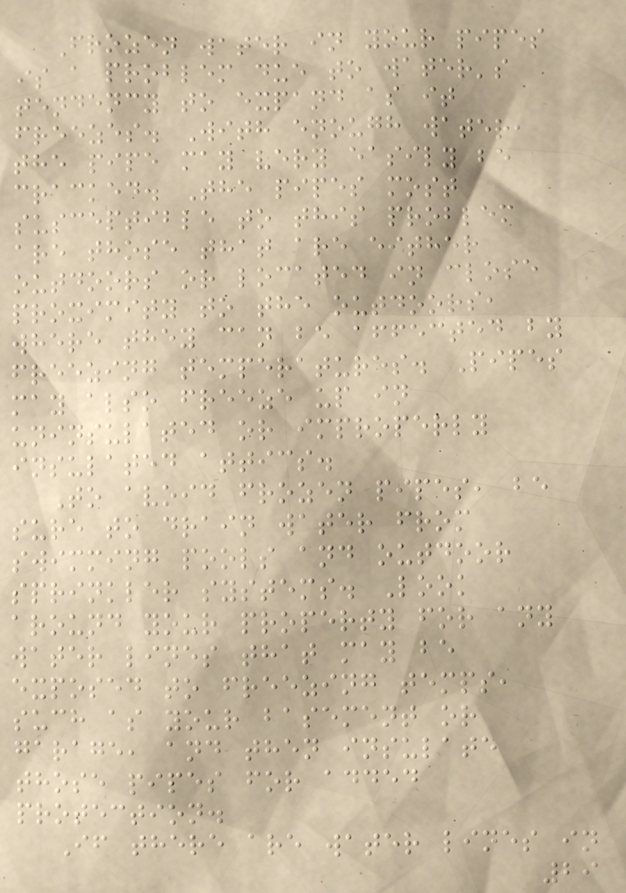Frozen water in your pipes
is a problem due to water's
tendency to expand as it
freezes. With enough water,
the pipe may very easily be
cracked. The pipes most
susceptible to this problem
are those that are either
outdoors or located in close
proximity to the outdoors,
where they can be affected by
freezing temperatures. Pipes
may also freeze up in
uninsulated or improperly
insulated attics.
To avoid frozen pipes, be
sure to drain water from
swimming pools and outdoor
sprinkler systems. Look
around your property for any
water lines that may be
exposed to freezing temps,
such as your basement or
garage, and then insulate
those pipes for added
protection.
If there are water lines in
29
